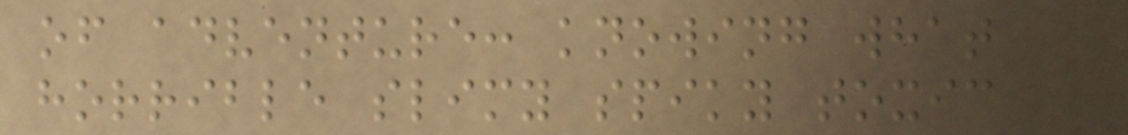of adventure: knowing what
horrible slimy spiky toxic
